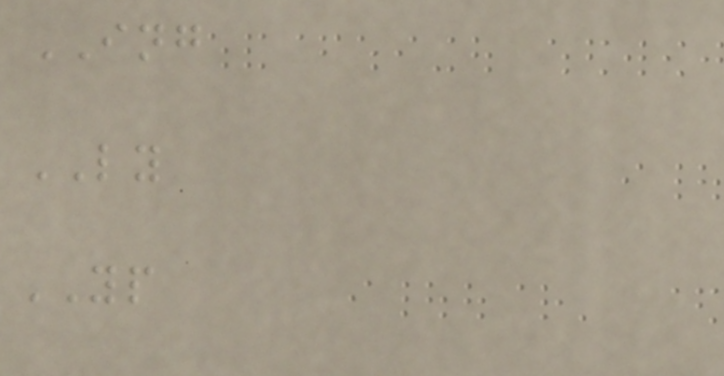ING
LY
YP
